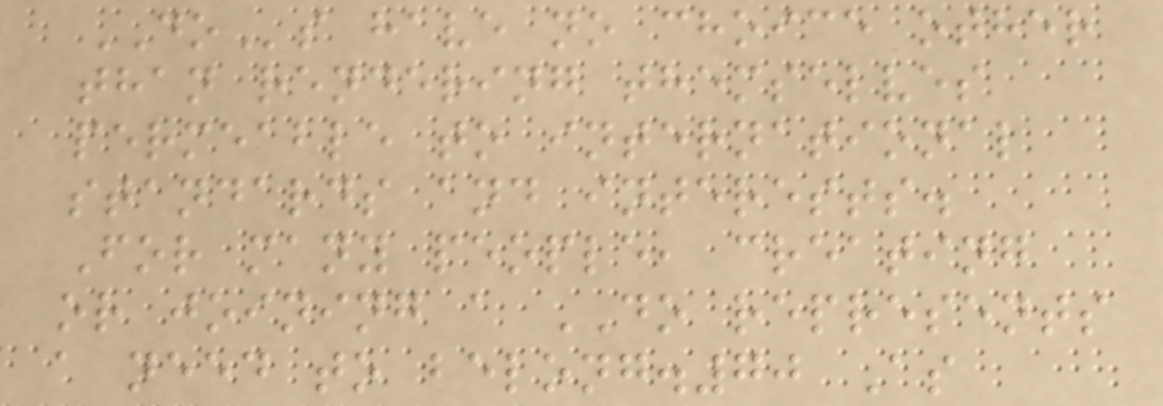DOs have no choice other
than rendering themselves
permeable to international
standards and interests.
For many people, creating
or joining a DO represents
a need to belong.70 As
